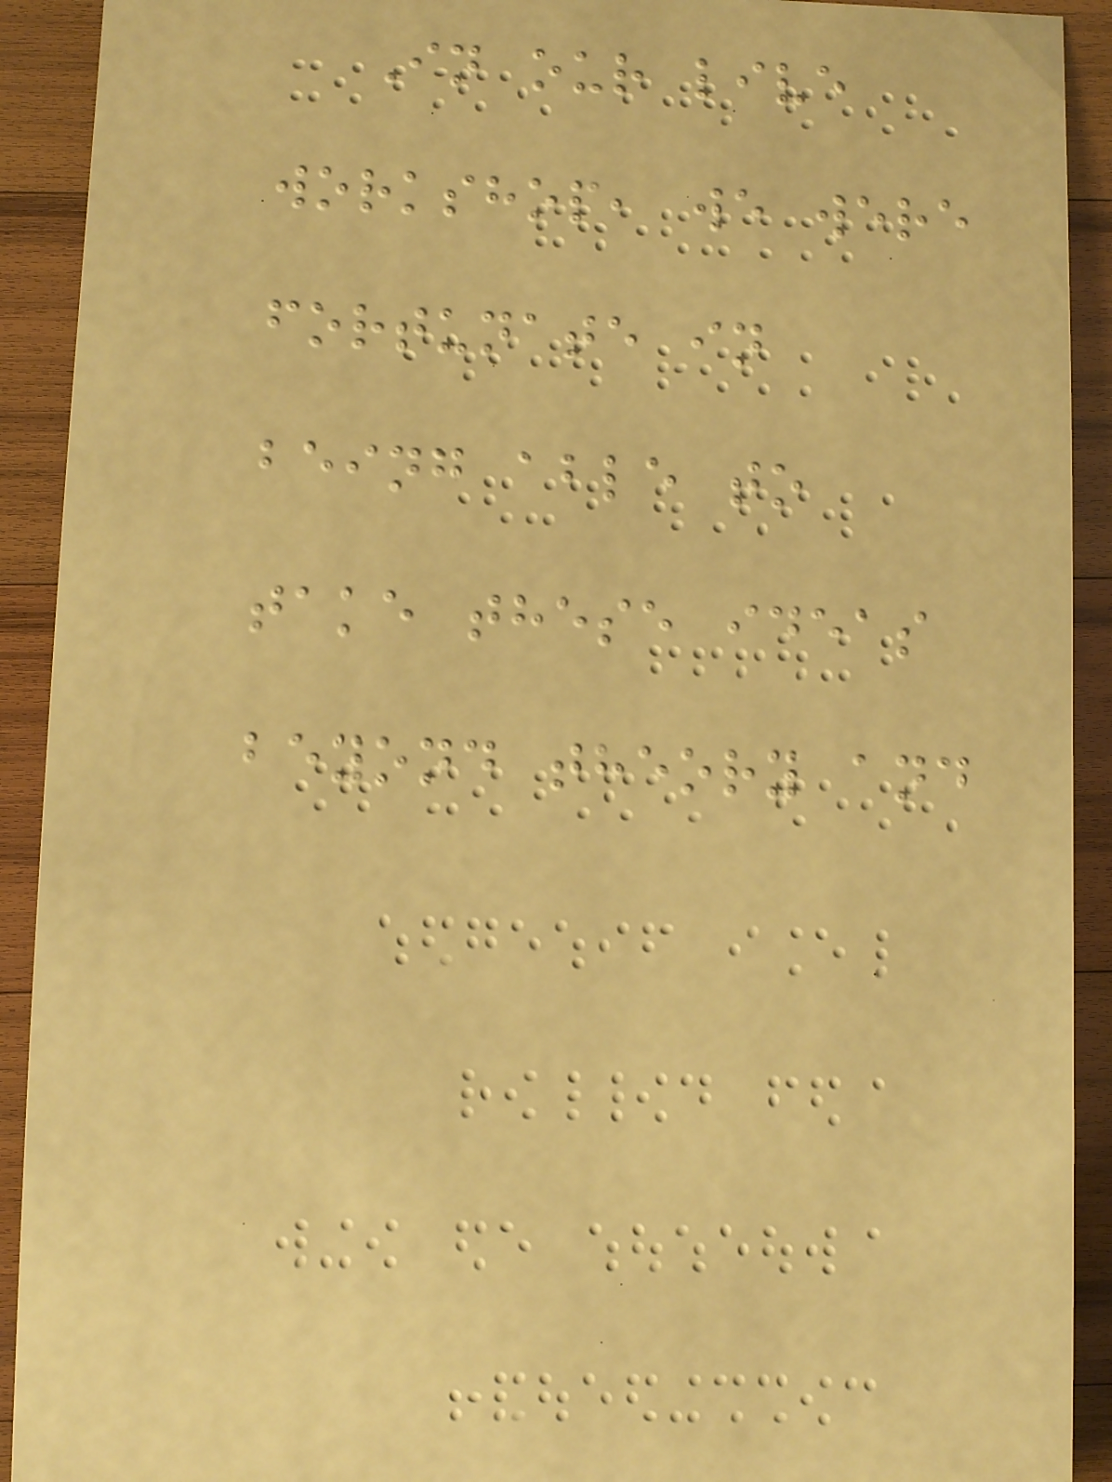In our live
workshop, we were
fortunate in
being able to
take these ideas
beyond theory and
